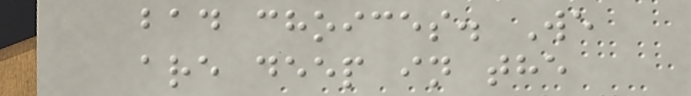bad choices. We
are deep in the
